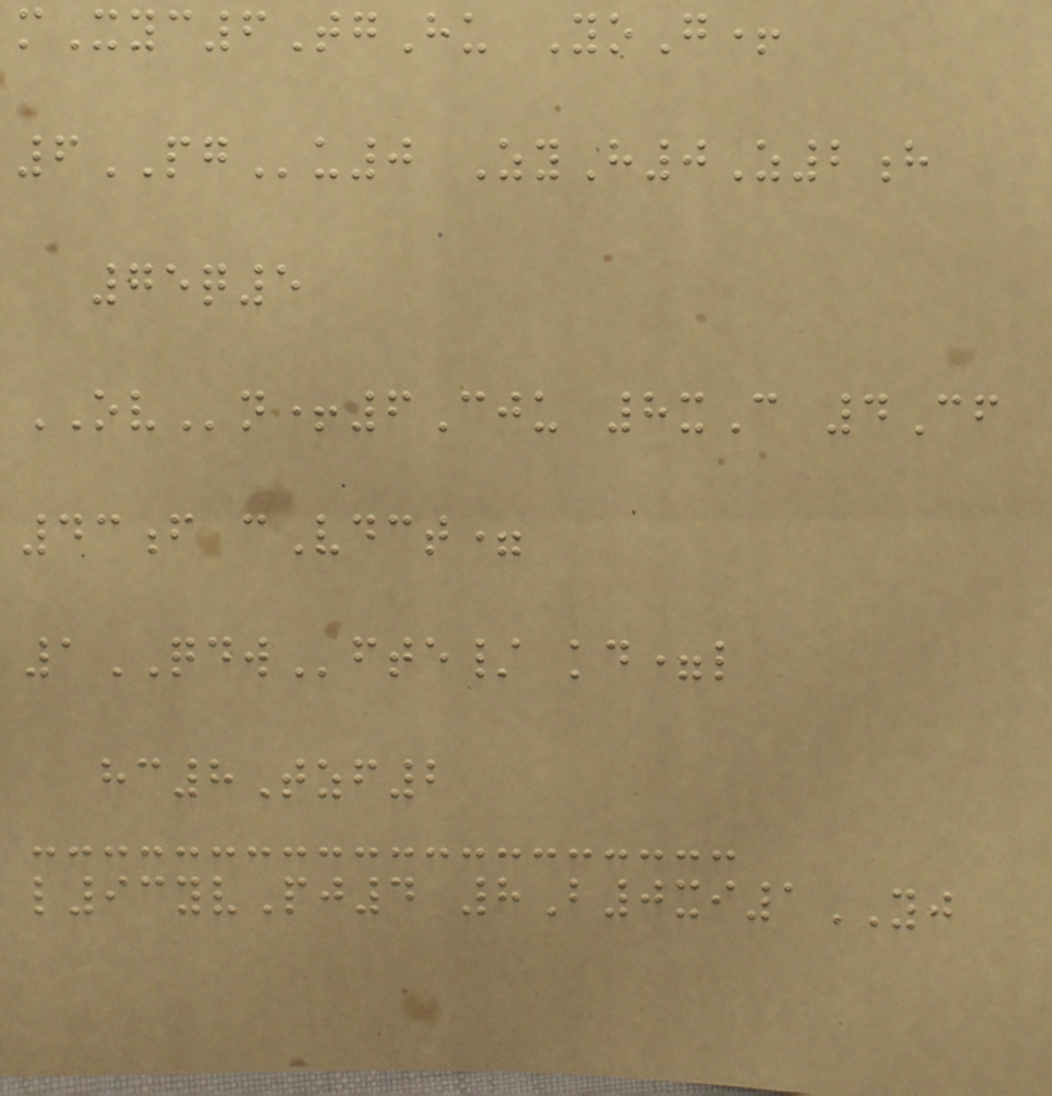mXyc6TgHu YoG+
6PGu0 ZyH0Z2h
75q5
OVn+6Cju 8xC 4Cf
43f cVdct=
1QDWfte/ kd=l
hc8Tzf2
l93yvPj4 8B0xi1YJ
